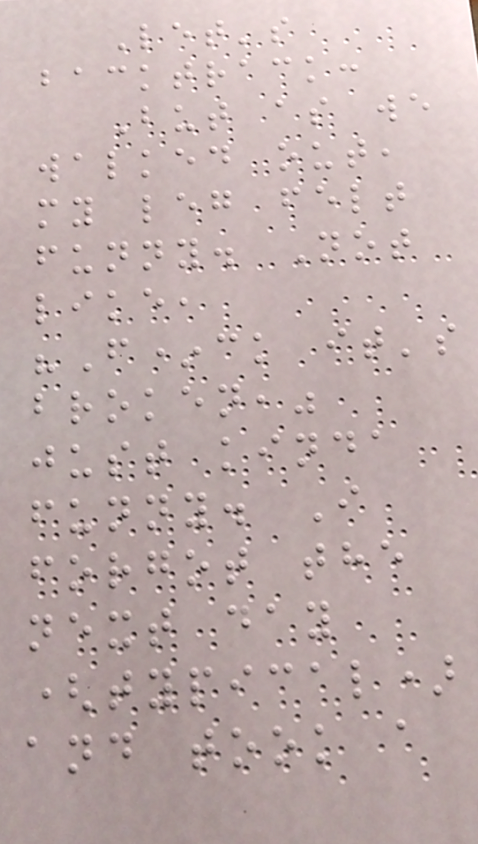Let's
backtrack:
But as we
walked out,
my leg felt
funny. Not
like,
"F*ck it's
broken,"
just kinda
funny. I
forgot the
next day
(typical)
and took a
